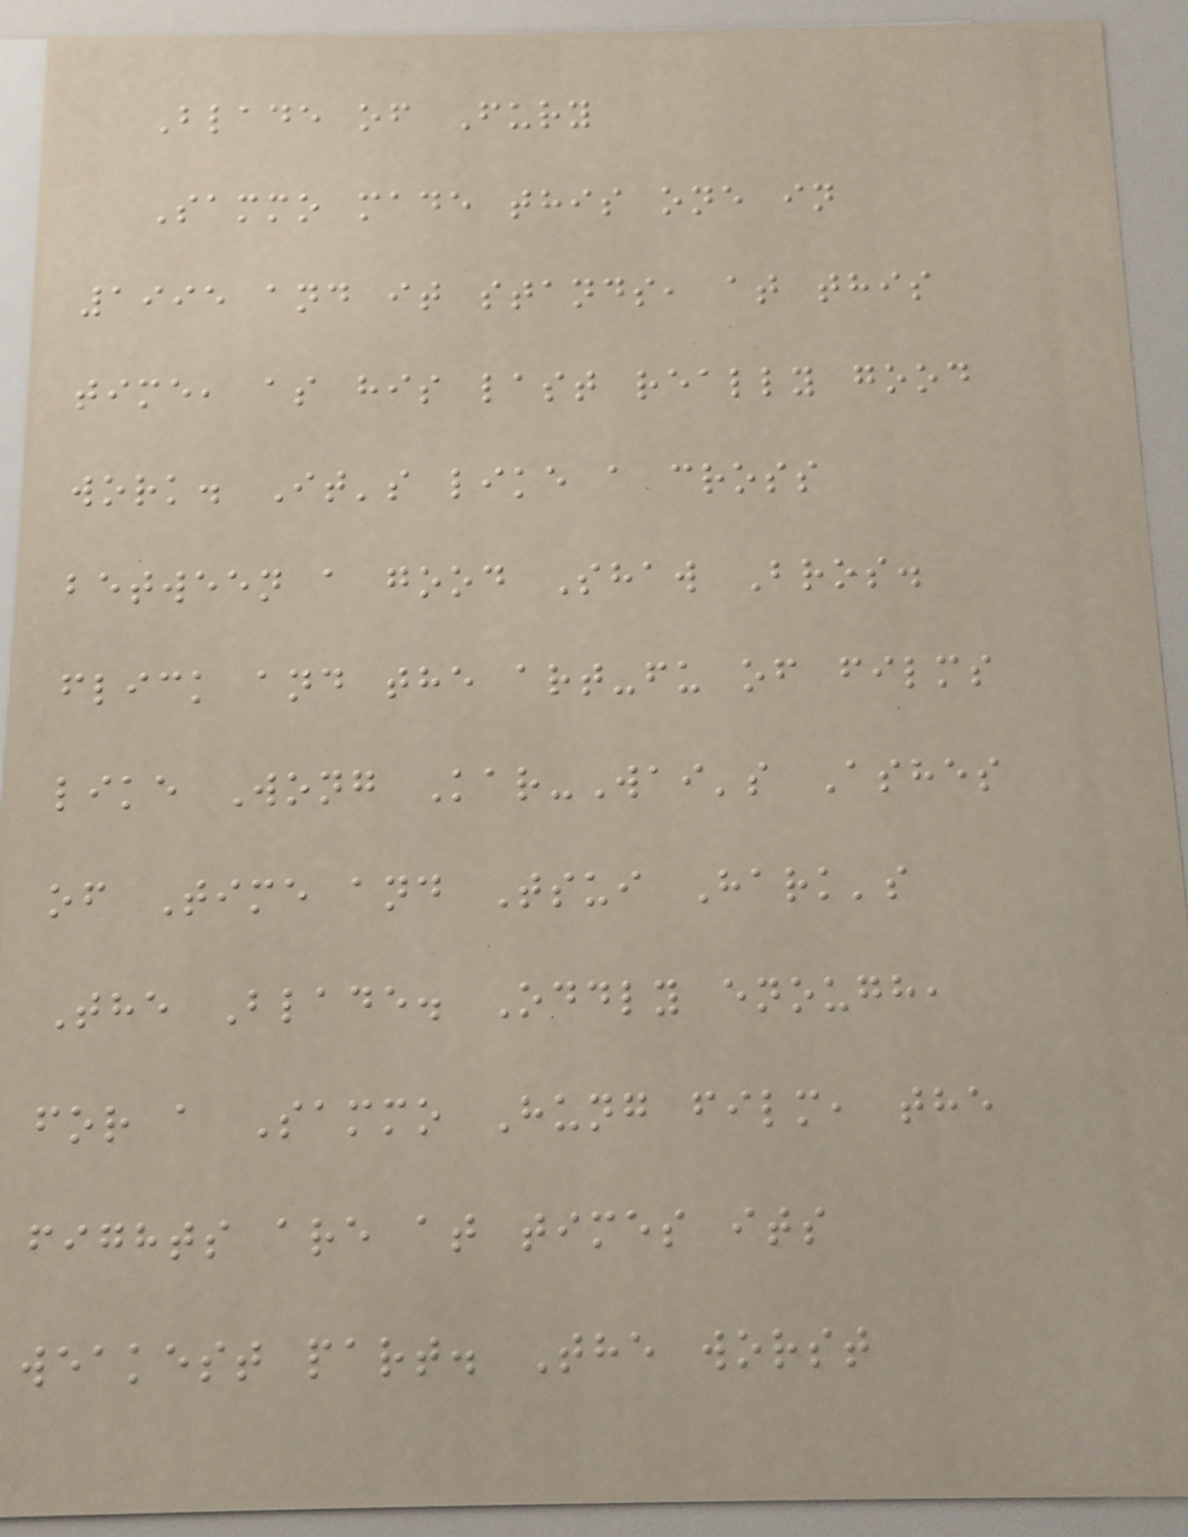Blade of Fury
Sammo made this one in
1995 and it stands, at this
time, as his last really good
work. It's like a cross
between a good Shaw Bros.
flick and the art-fu of films
like Wong Kar-Wai's Ashes
of Time and Tsui Hark's
The Blade. Oddly enough,
for a Sammo Hung film, the
fights are at times its
weakest part. The worst
